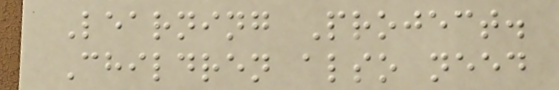Learning Project.
Children also need
